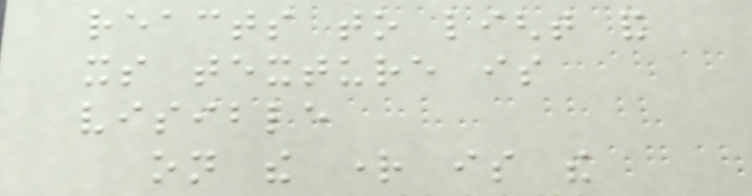reacts to light and
its texture is
visible
on the right is the
